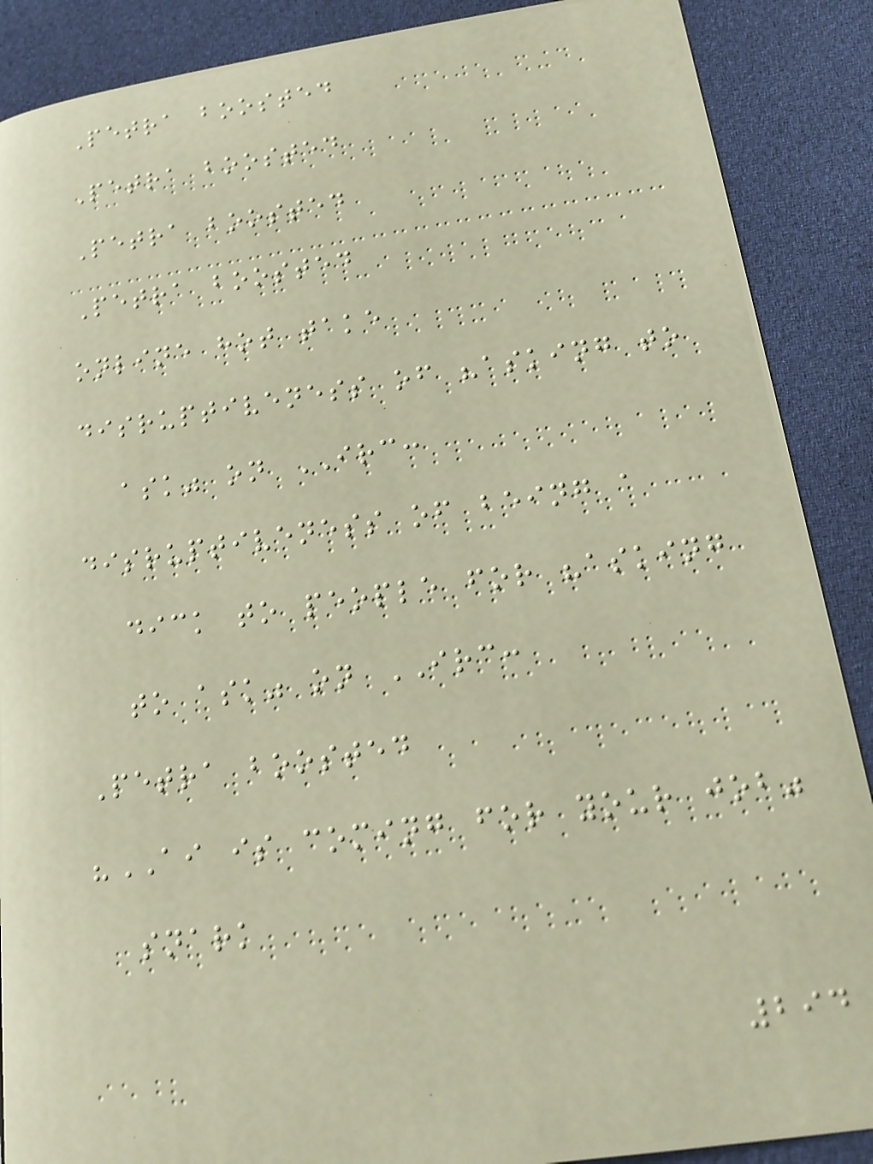Petra boosted
Petra boosted
Petra boosted
Petra boosted
online hot take
disruptiveness of "asking to
ask" on IRC:
disruptiveness of being a
dick to people for "asking
to ask" on IRC:
Petra boosted
"AI is coming for your job"
snark
294
